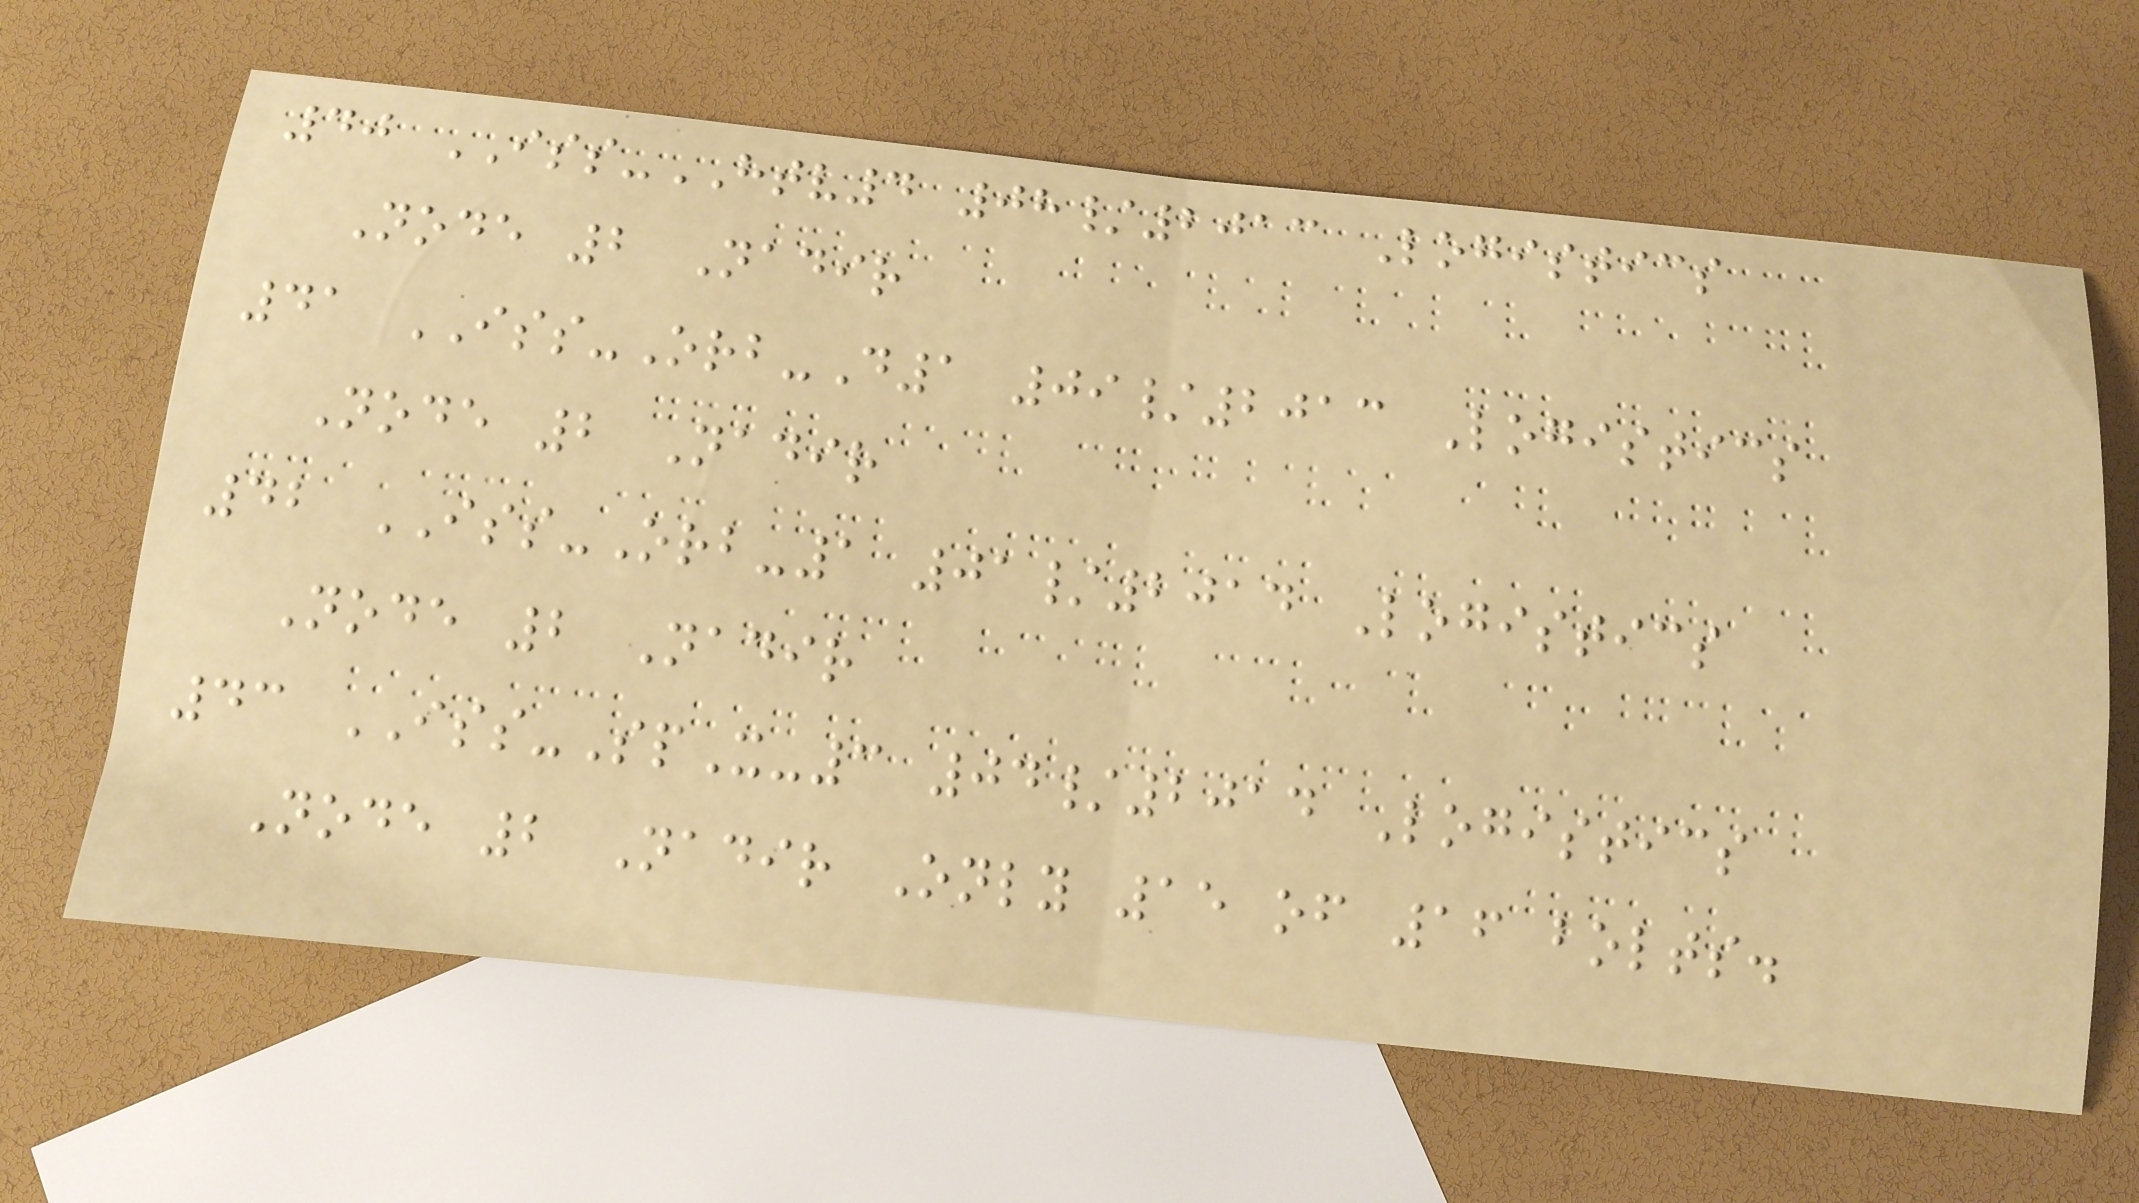40 ISS-HTV4 08/2013 Logistics
Node 2 Nadir
41 ISS-Orb-D1 09/2013 Logistics
Node 2 Nadir
42 ISS-Orb-1 01/2014 Logistics
Node 2 Nadir
43 ISS-SpX-3 04/2014 Logistics
Node 2 Nadir Only 15 of 16 bolts.
